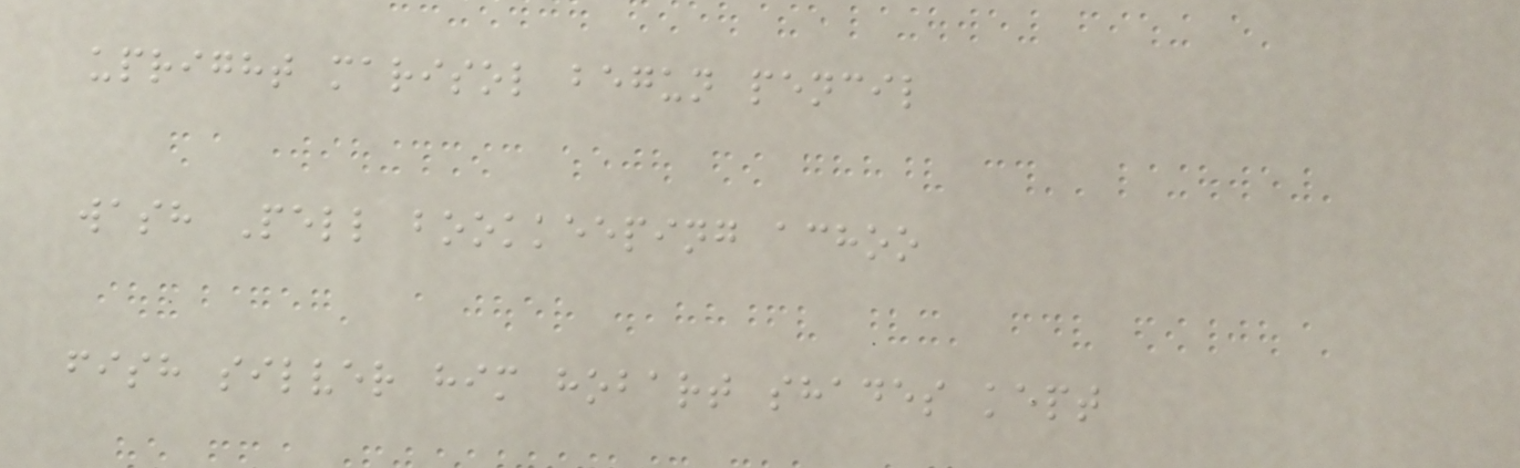upright marisol begun pencil
wash Pell bookkeeping achoo
fish silver him hobart shades kept
